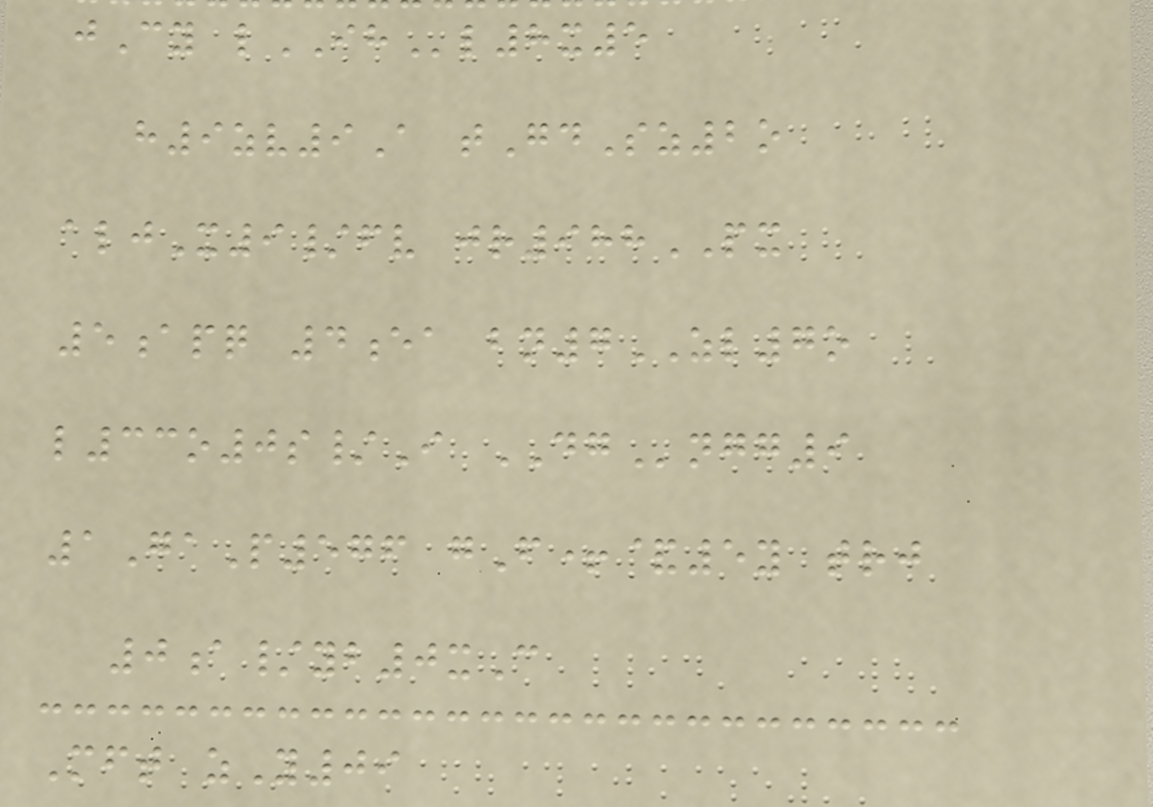jCy lIHl8x5
h9zv9A tGdSz2o
aljX9/fv jr988PX
5apq 4ea bn7ZL7o
l33o0s/I DGngg9
1GaP576 gF+&5y trj
0a/yb0xC
Mft zY09
